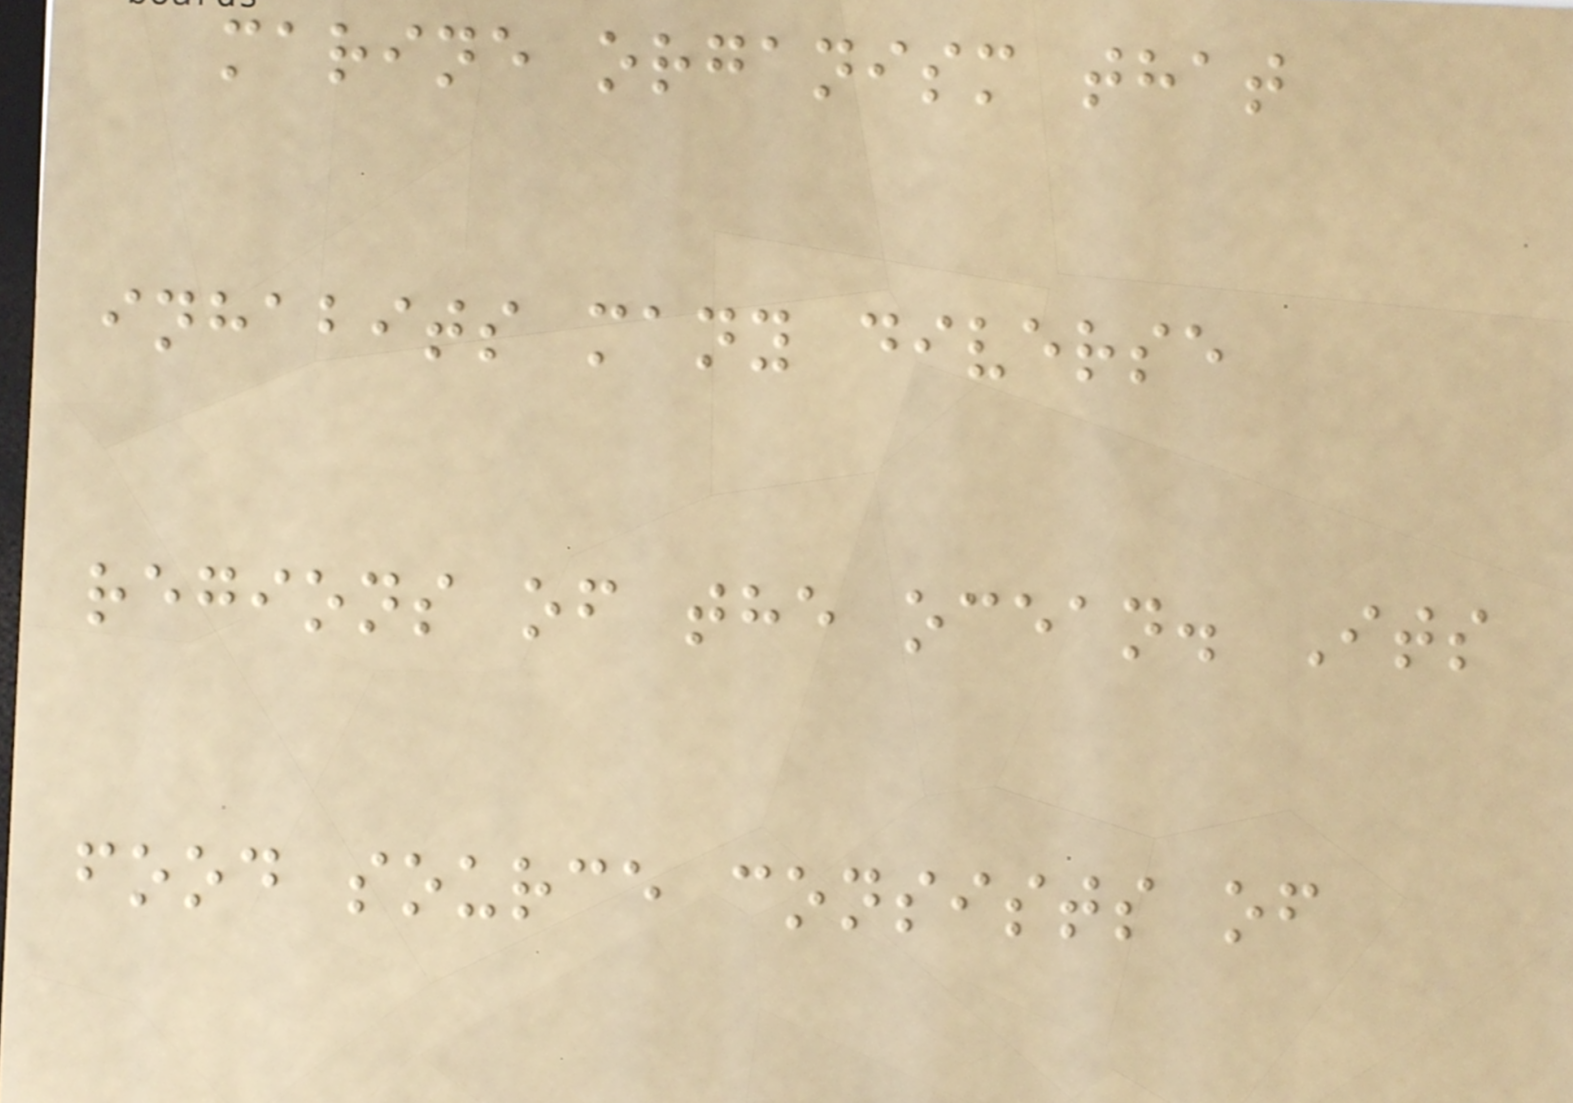marine organism that
inhabits many diverse
regions of the ocean. Its
food source consists of
